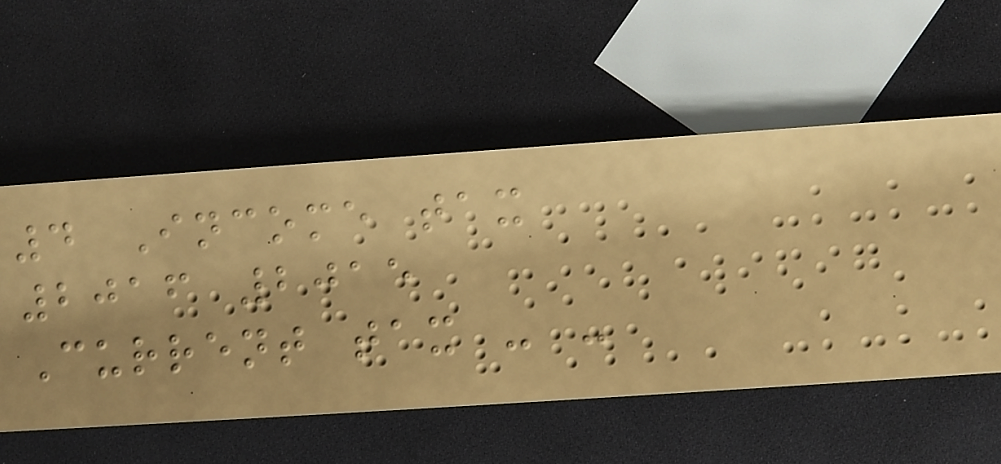4 Income tax
2016 2015
Current tax - -
